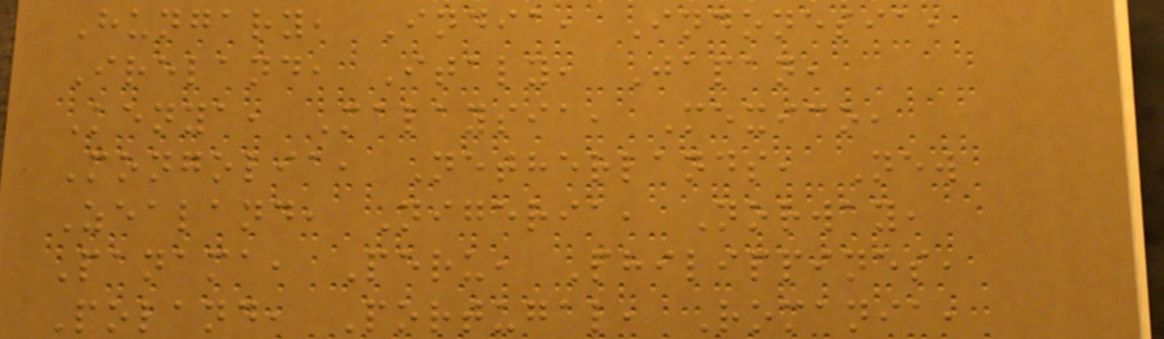Hungary, India, Indonesia,
Ireland, Italy, Japan,
Kenya, Malaysia, Mexico,
Mongolia, Netherlands, New
Zealand, Nigeria, Norway,
Panama, Peru, Philippines,
Poland, Portugal, Romania,
